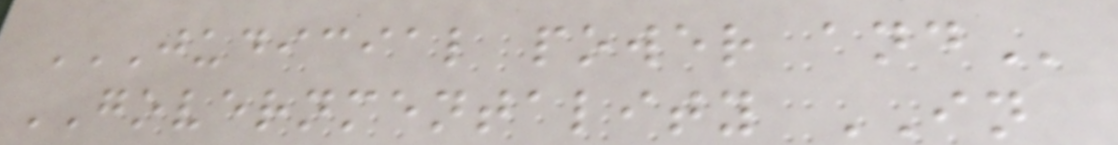JUDICIAL POWER AND
GOVERNMENTALITY IN
